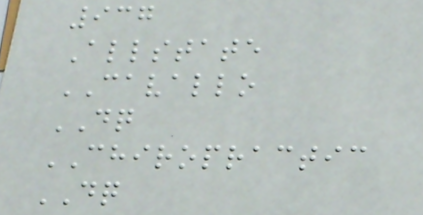937
Allstate
CAVALLO
DQ
CHIROPRACTIC
DQ
